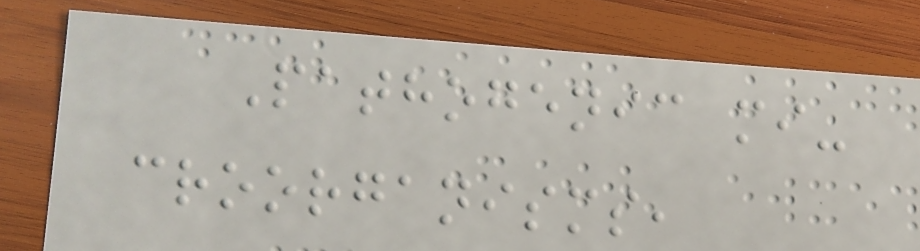Pathogenic mi-
croorganisms,
